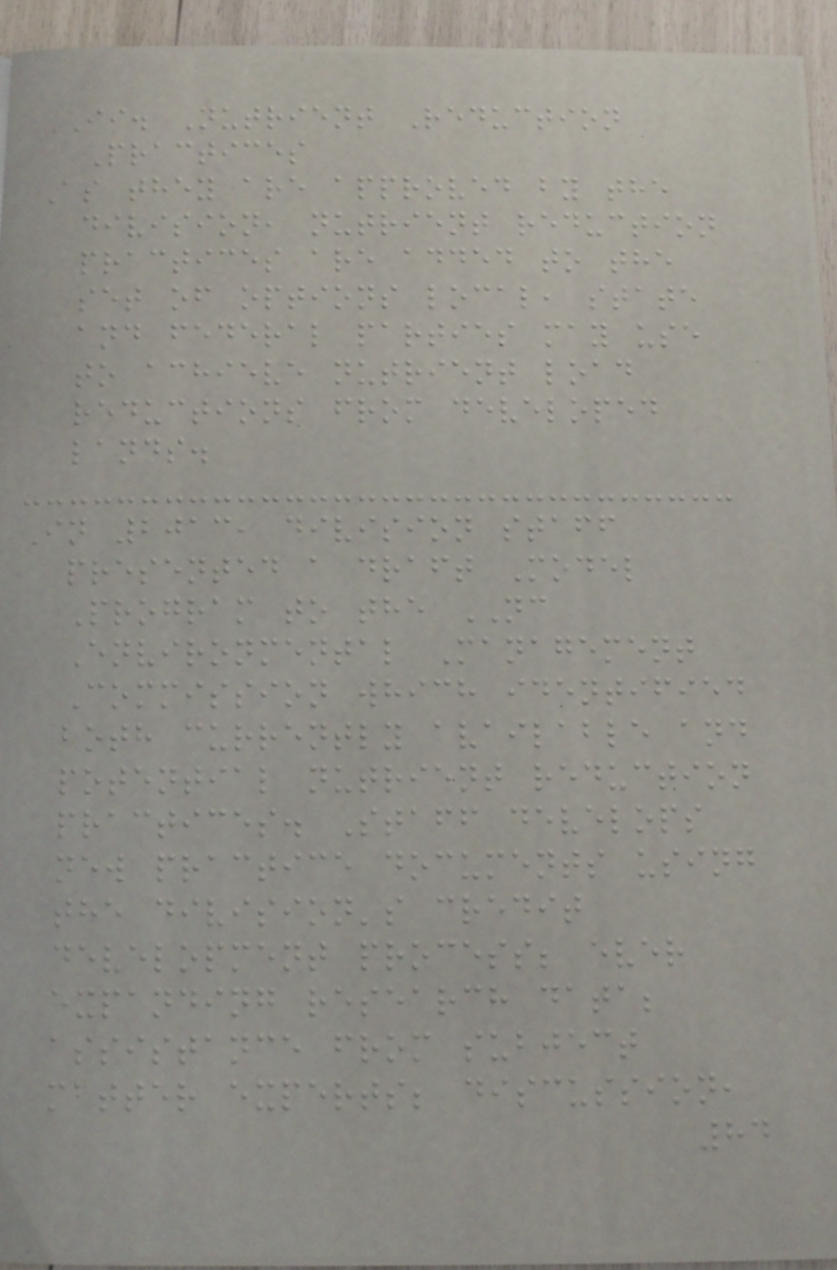II. Nutrient Reduction
Practices
As they are approved by the
division, nutrient reduction
practices are added to the
set of options local, state
and federal parties may use
to achieve nutrient load
reductions from developed
lands.
In 2013, division staff
presented a draft Model
Program to the NC
Environmental Management
Commission which identified
both currently available and
potential nutrient reduction
practices. Staff develops
new practice documents using
the division's credit
development process; ever
expanding research data;
assistance from subject
matter experts; discussion,
84
